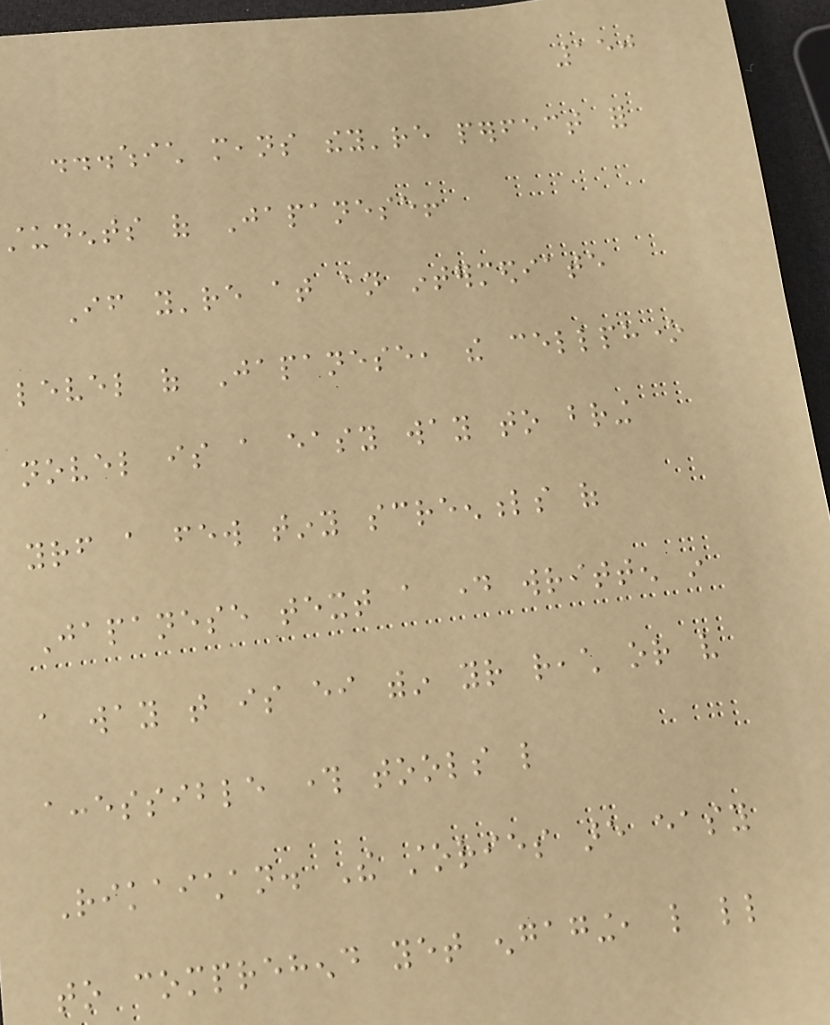150
...which means they're perfect for
students of Japanese!
If you're at an intermediate
level of Japanese, the cellphone
novel is a easy way to bring
yourself a few tiny screenfuls of
Japanese text a day written in
a way that is either within your reach or very
accessible through tools like
Rikaichan. The stories are easy
to comprehend yet engaging, like little
